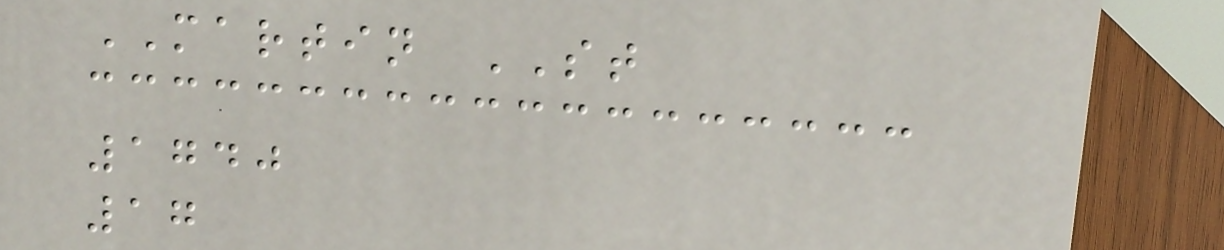MARTIN ST
1740
17
